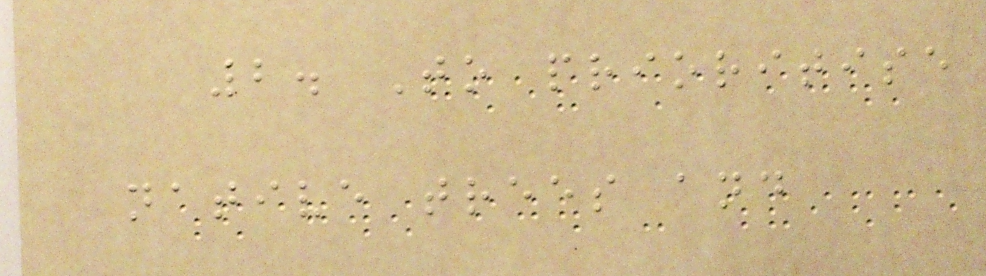2. To prioritise
native trees and
